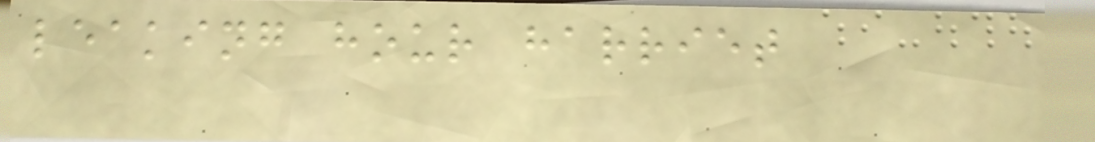leaking hour harriet
